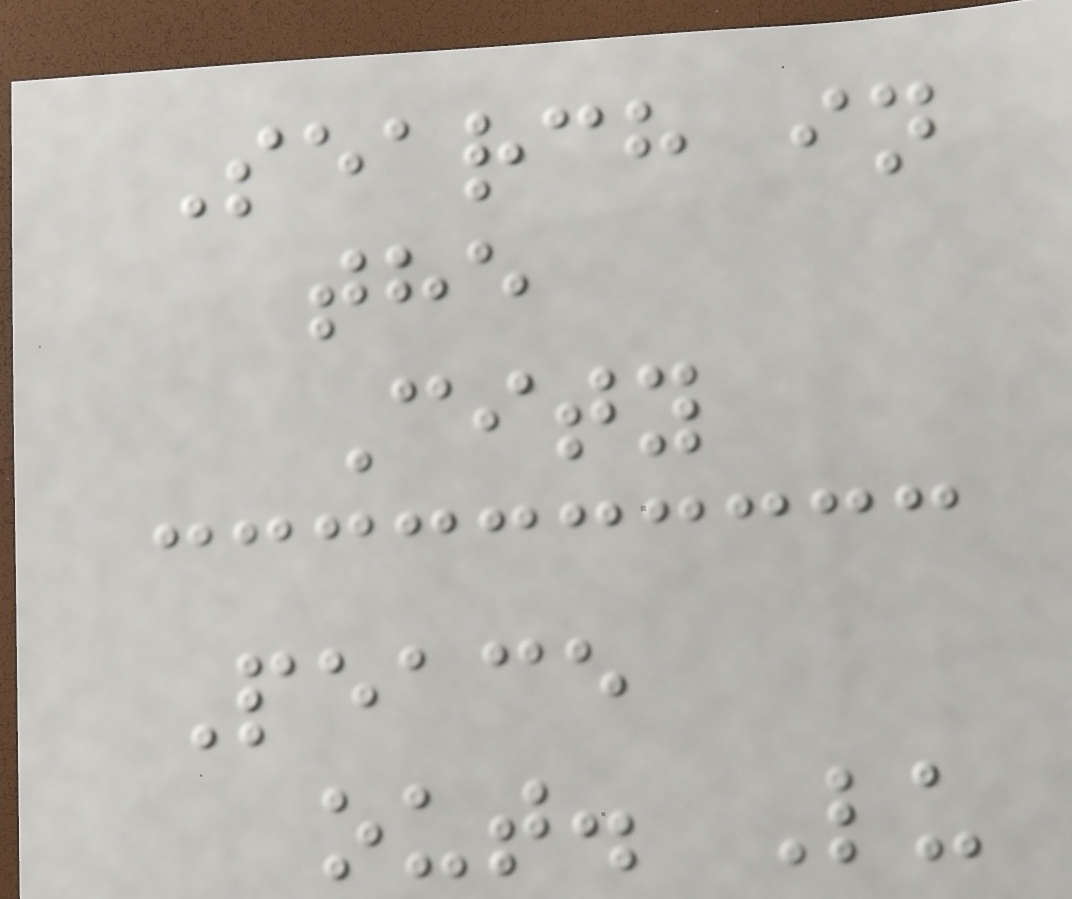Search in
the
City
Peace
out. Lu
